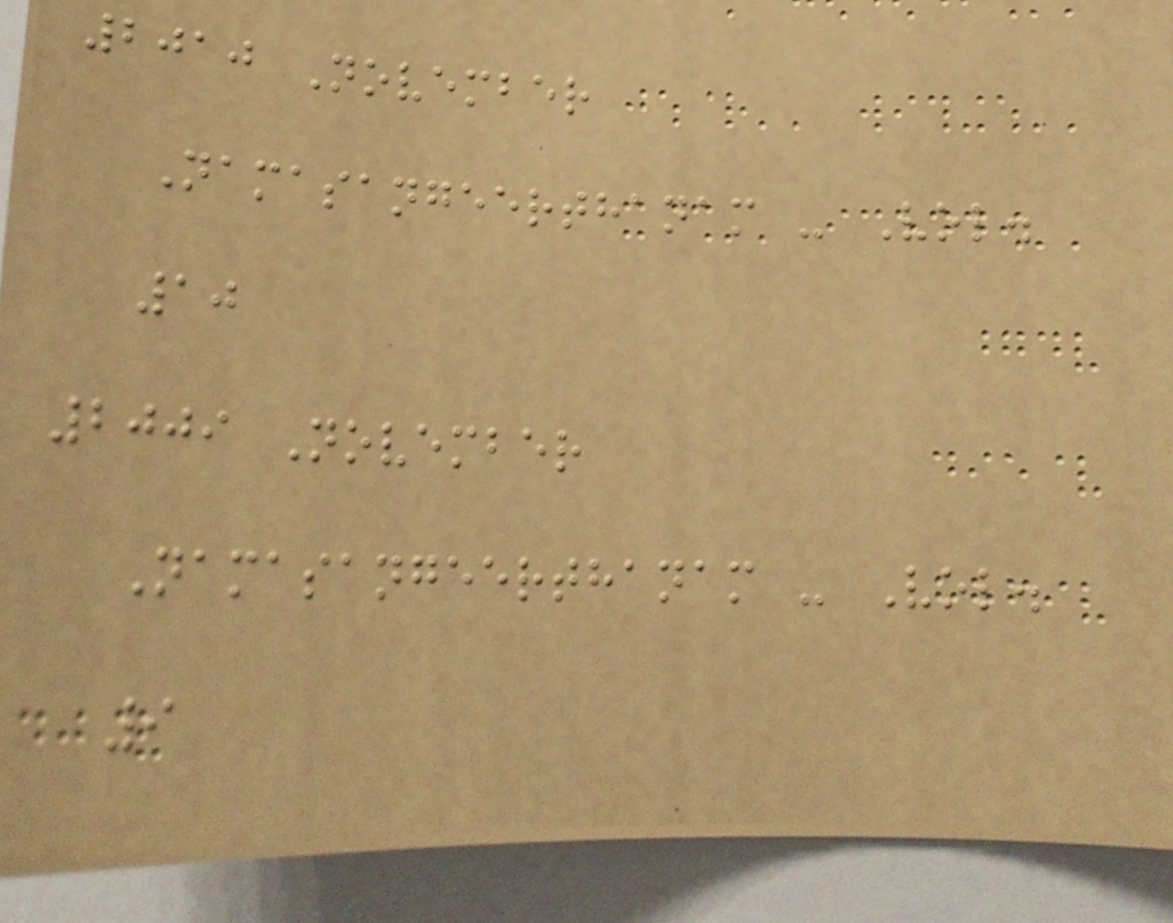2010 November
Namasangeerthanam - Vol.
10
2009 November
Namasangeerthanam - Vol.
9
